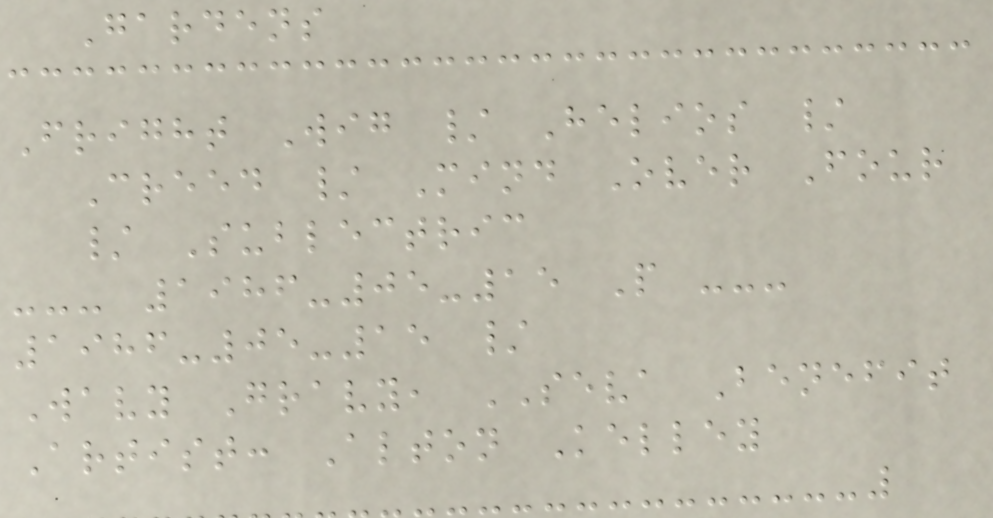Gardens
Fright Wig / Helios /
Creed / Mind Over Four
/ Sublectric
--- 1986-05-15 P ---
1986-05-15 /
Wavy Gravy, SEVA Benefit
Artist: Alton Kelley
